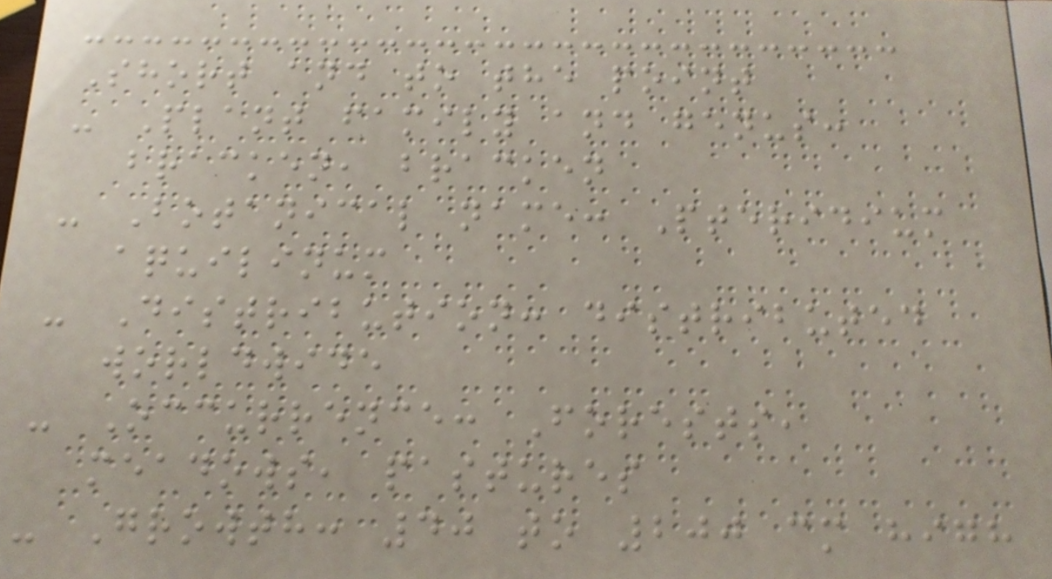Short and to the point
- Plant family and genus:
bracken, bracken
- Botanical name: Pteridium
aquilinum
- Distribution: distributed
worldwide
- Occurrence: Forests,
meadows, pastures
- Growth: 40 to 200 cm high
